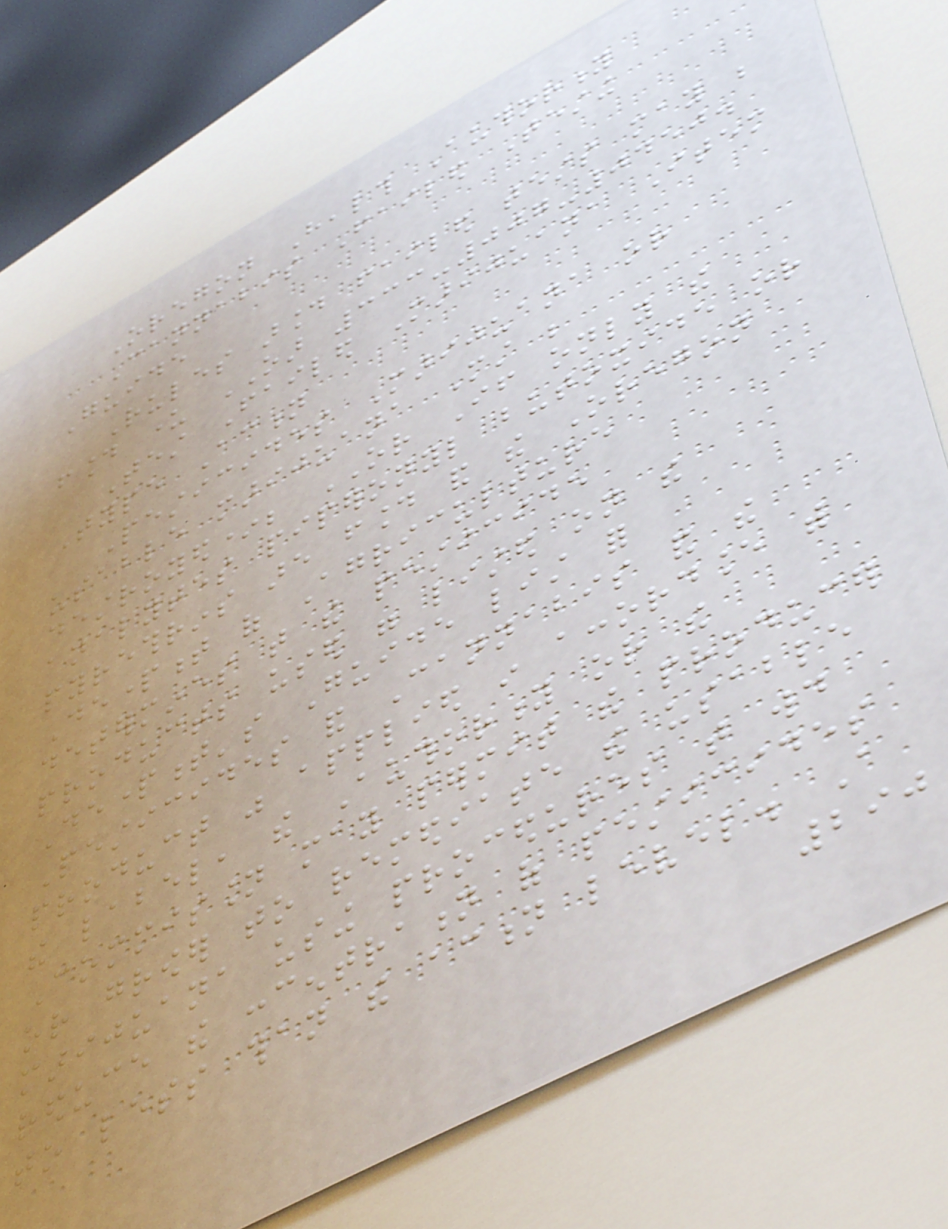Oregon Health Authority
Cannabis Failed Testing
Guide
Rules around failed tests may be
found under OAR 333-007-0450.
Test Failed Marijuana Item
Type Action
Pesticides Marijuana or
usable marijuana Must be
destroyed*; OR If only the
analytes piperonyl butoxide or
pyrethrins are found and the Oregon
Department of Agriculture
determines that the pesticide
products used were listed on the
Department's Guide list for
Pesticides and Cannabis and the
product was applied in accordance with
the label, the Authority or the
Commission may permit the producer
or grower to remediate the usable
marijuana using procedures that would
reduce the concentration of pesticides
to less than the action level. A
290
